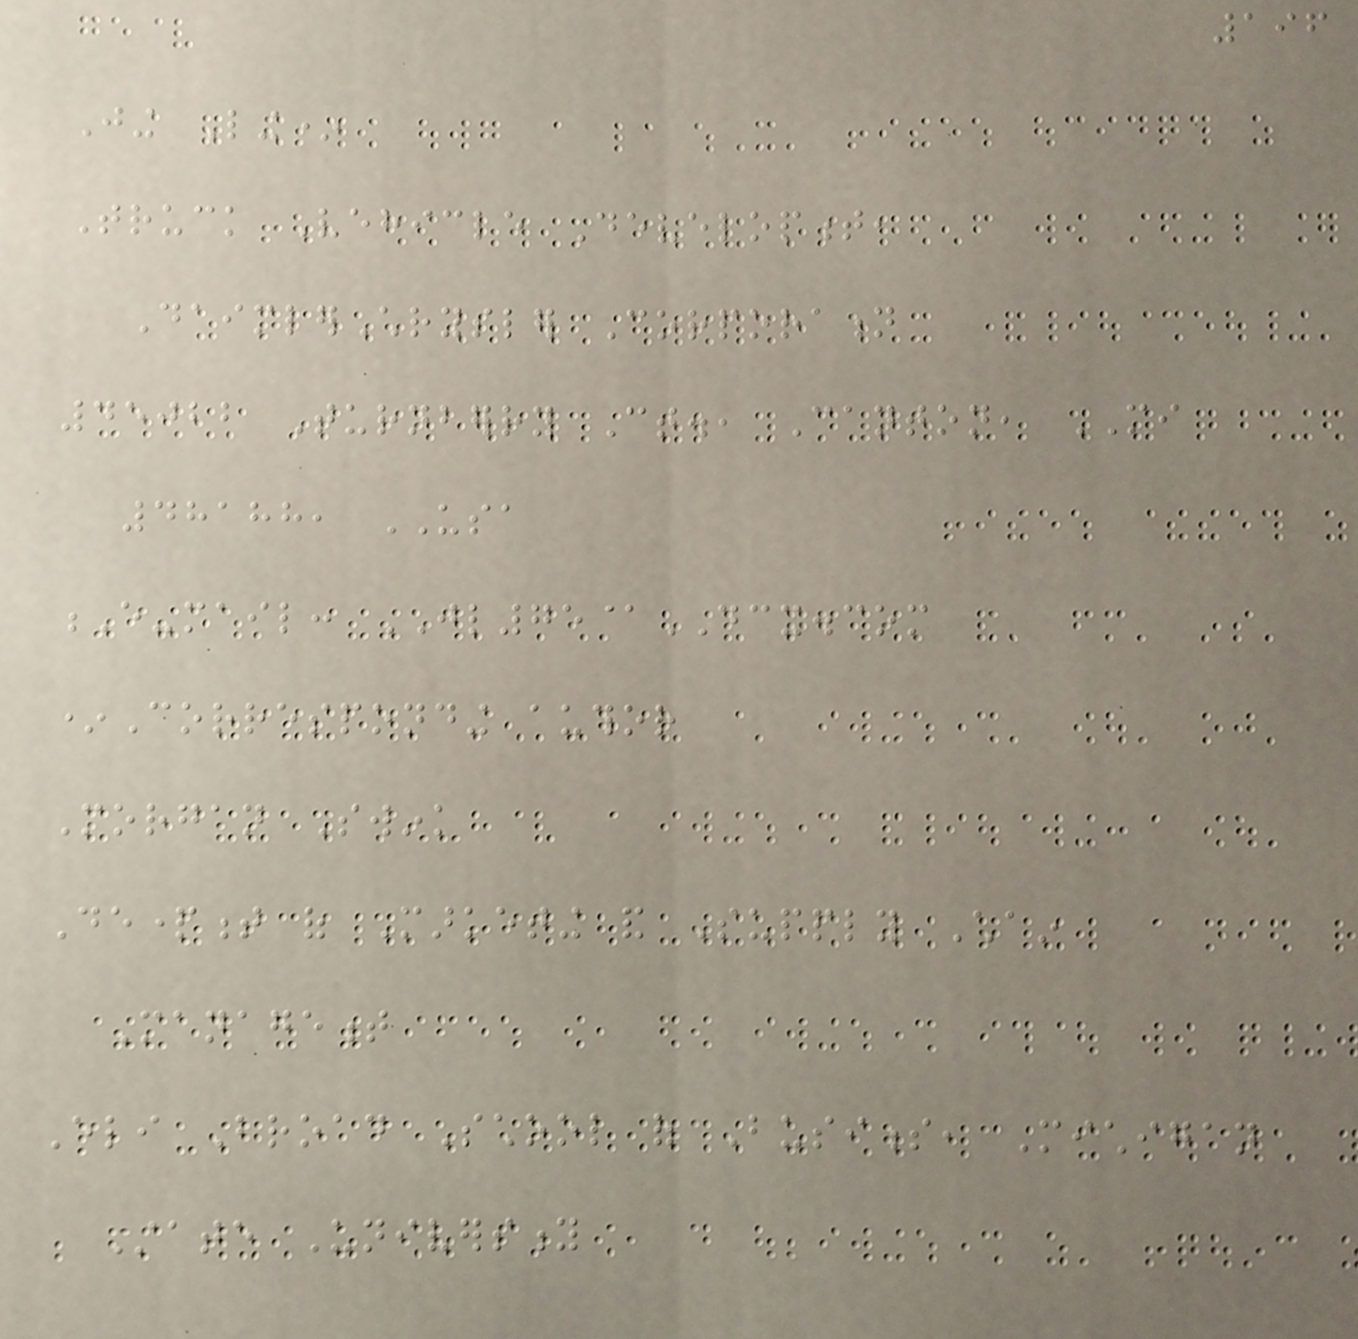196
Jing Ling*
Truck Vehicle Development,
DaimlerChrysler Corporation
45022 Turnberry Ct., Canton, MI
48188, USA
E-mail: JL75@DCX.com
*Corresponding author
Morgan Swink
Department of Marketing and Supply Chain
Management
Eli Broad School of Business, Michigan
State University
